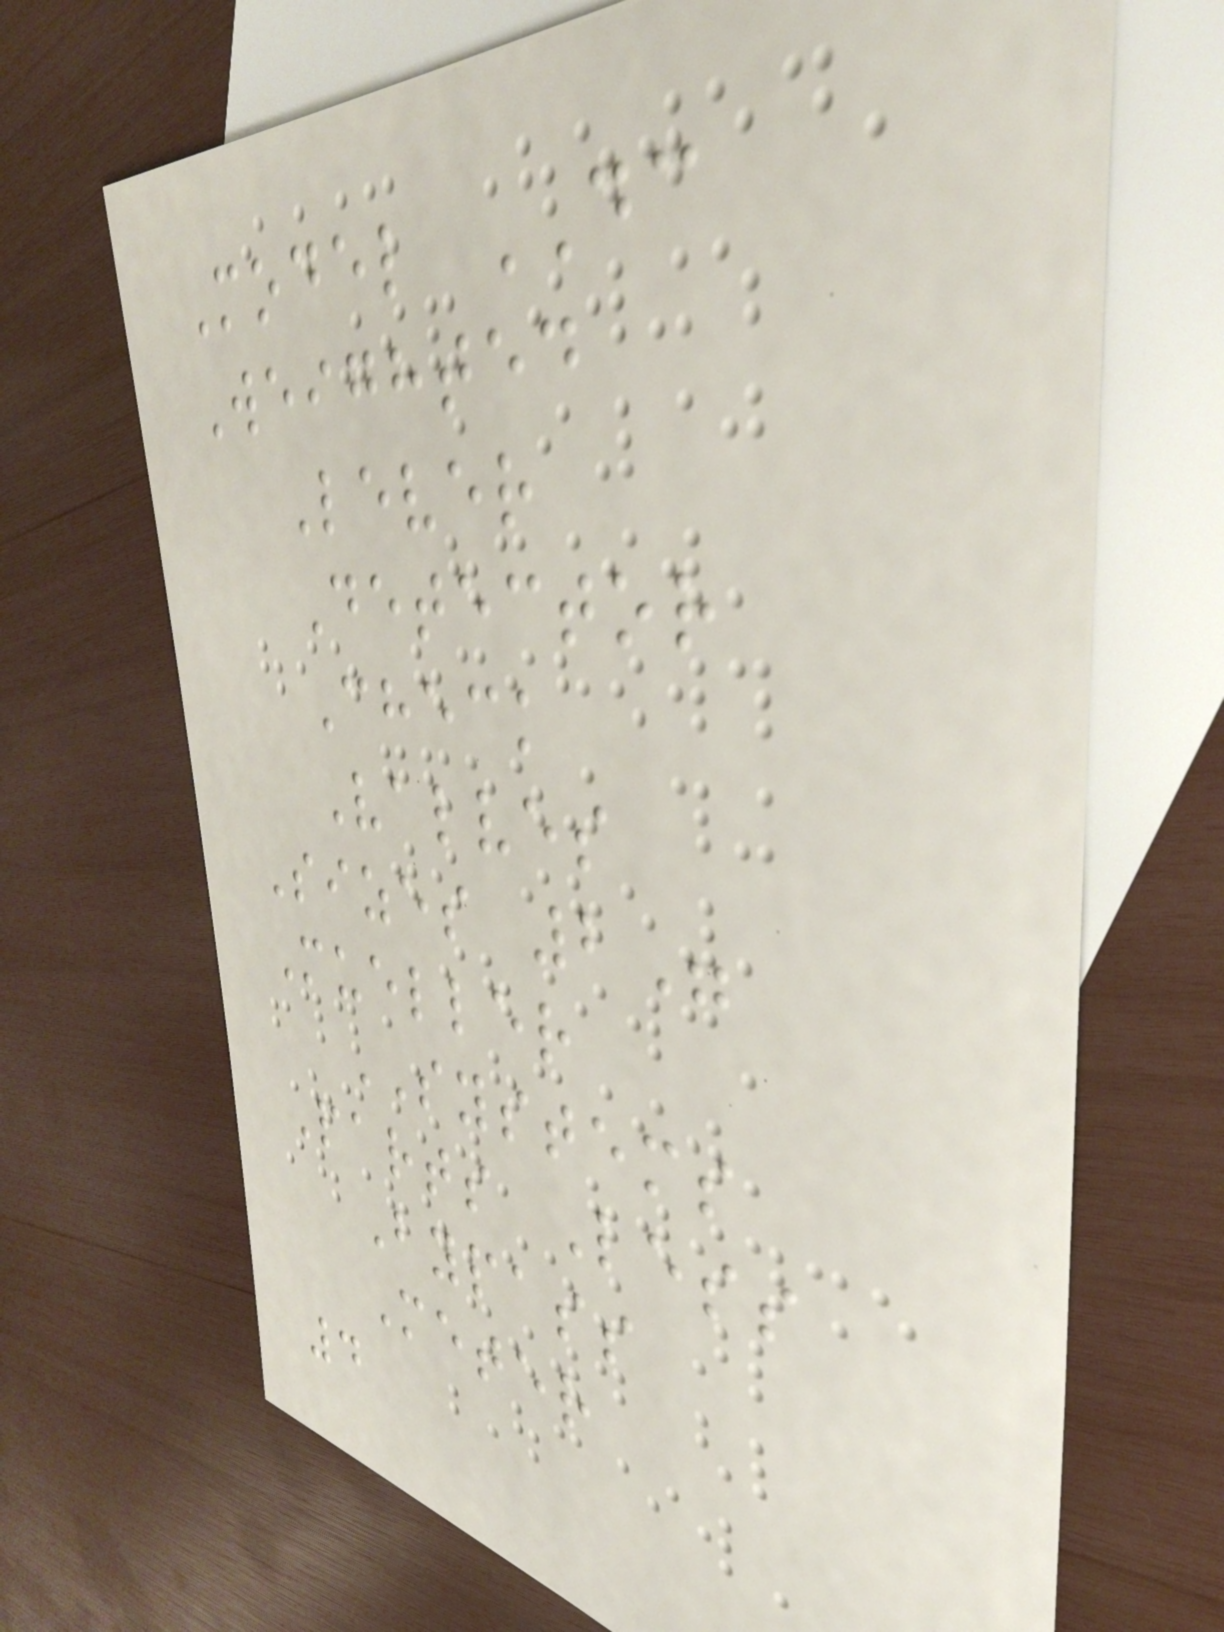Model DC
Weighted
Lever
Detector
Check
Valves
Sizes 2"
Mueller
SYSTEMS
Parts Less
Bypass
Meter
4
